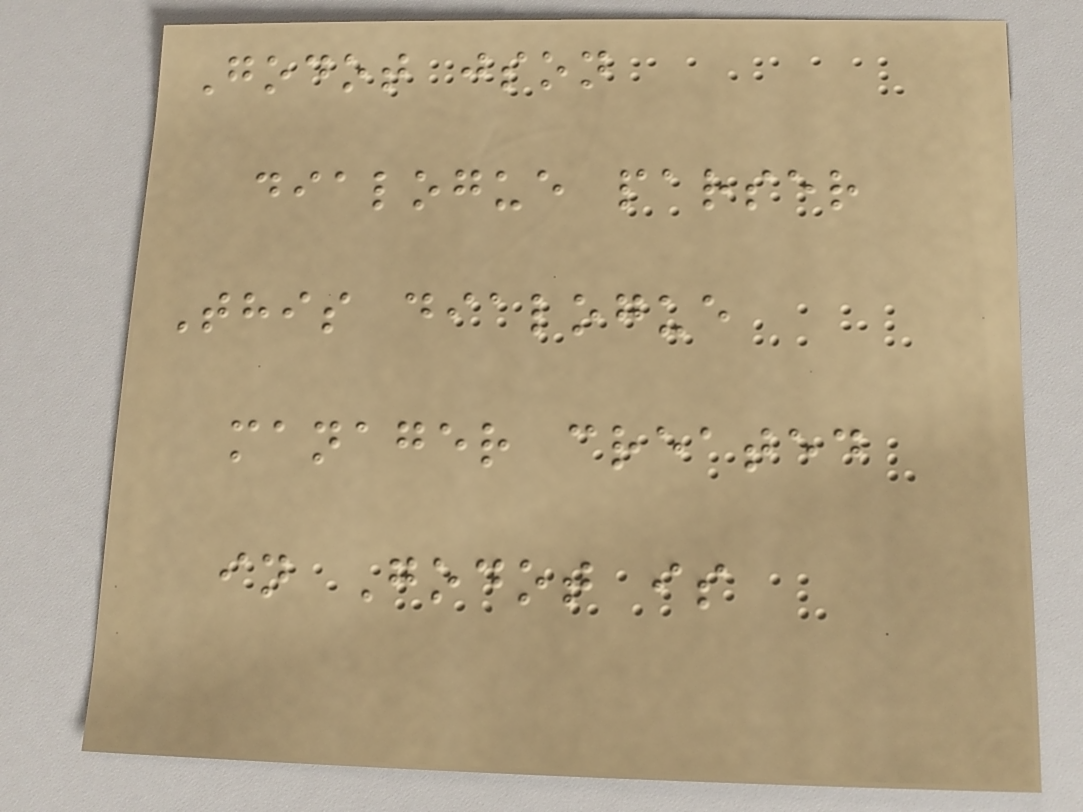Godot json
dialogue parser
This dialogue
manager created
in Godot is
